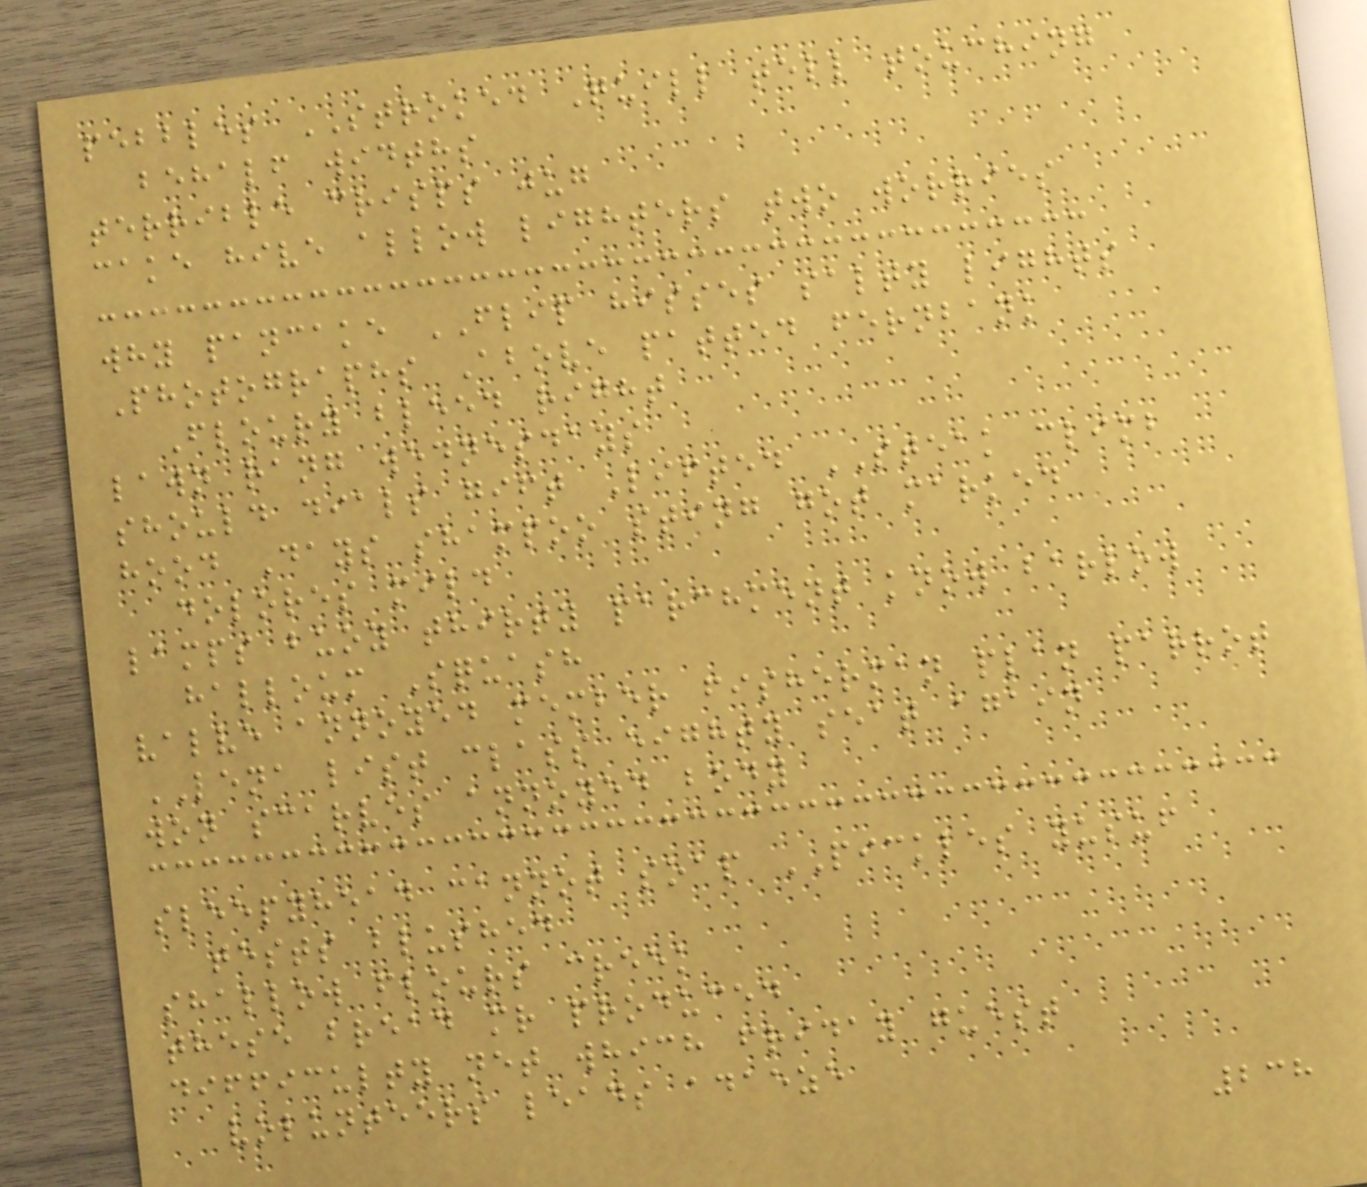pebbles STROKED Quill tell touching
behalf widths
terrible crisps jug
cake hive allow lighters two worries
why pancake FLIP hisses salty lights
Photographs Above patted fernbank
Floury bleed right
lawn rang wednesdays
should dials gift Lifted STEAK climb
hood Days shampoo sting got marked
dolores mild
lamps buoy thirty parchment know barlow
halloum Squash
valve annoyed member fisherman plan parrot
LENA list class eighty seat again
won scarves annoyed body
sleepyhead cannot soap PICKLES yusuf
tests blushed
shallow flours creek
these bread mr produced
difficulty net which friday guest
volunteers leads adaeze
238
